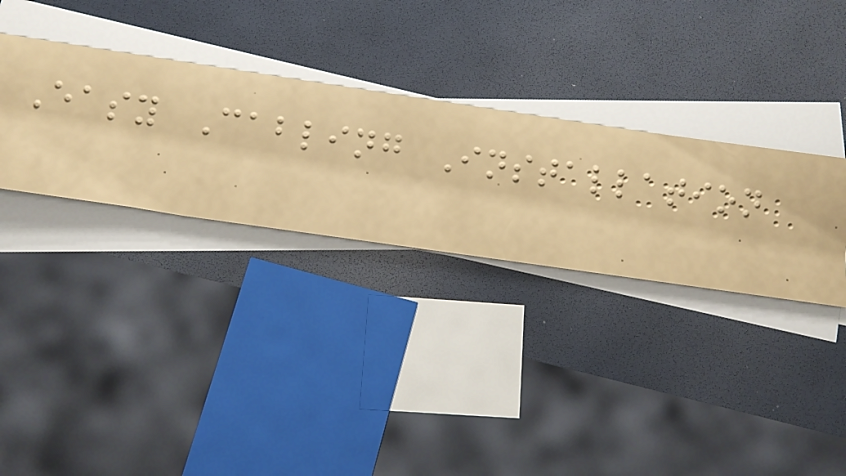Easy Cabling Installation
